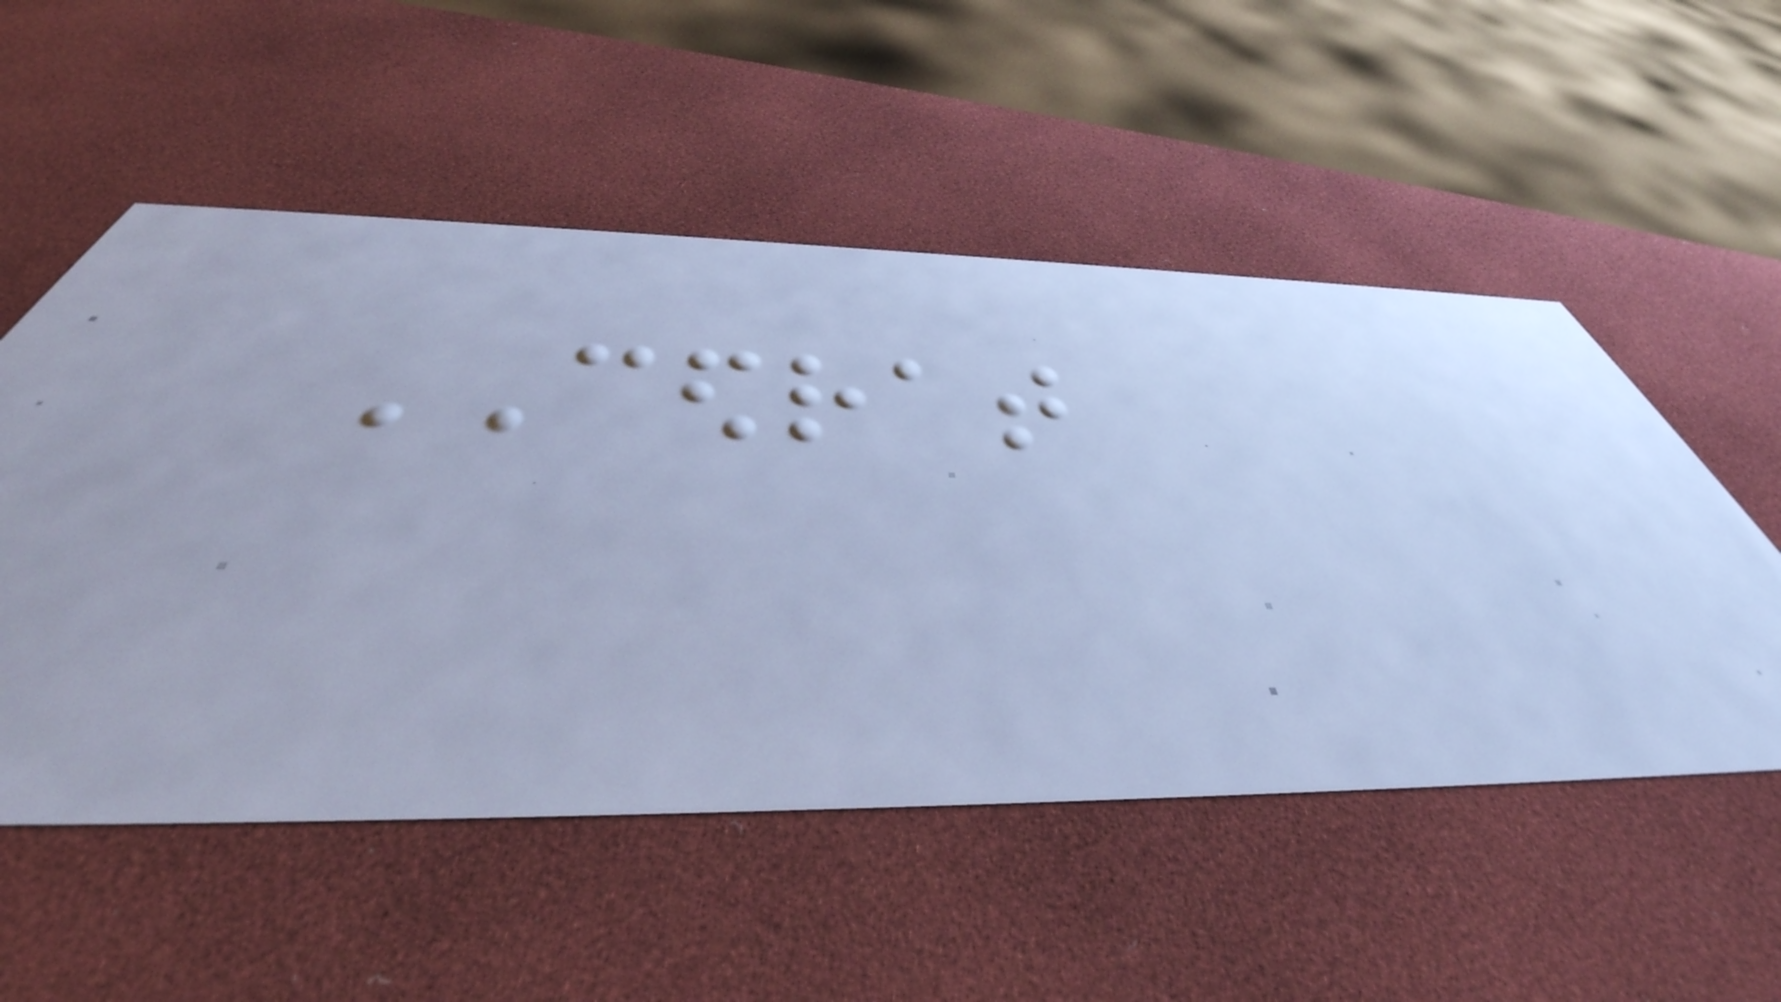CEDRAT
